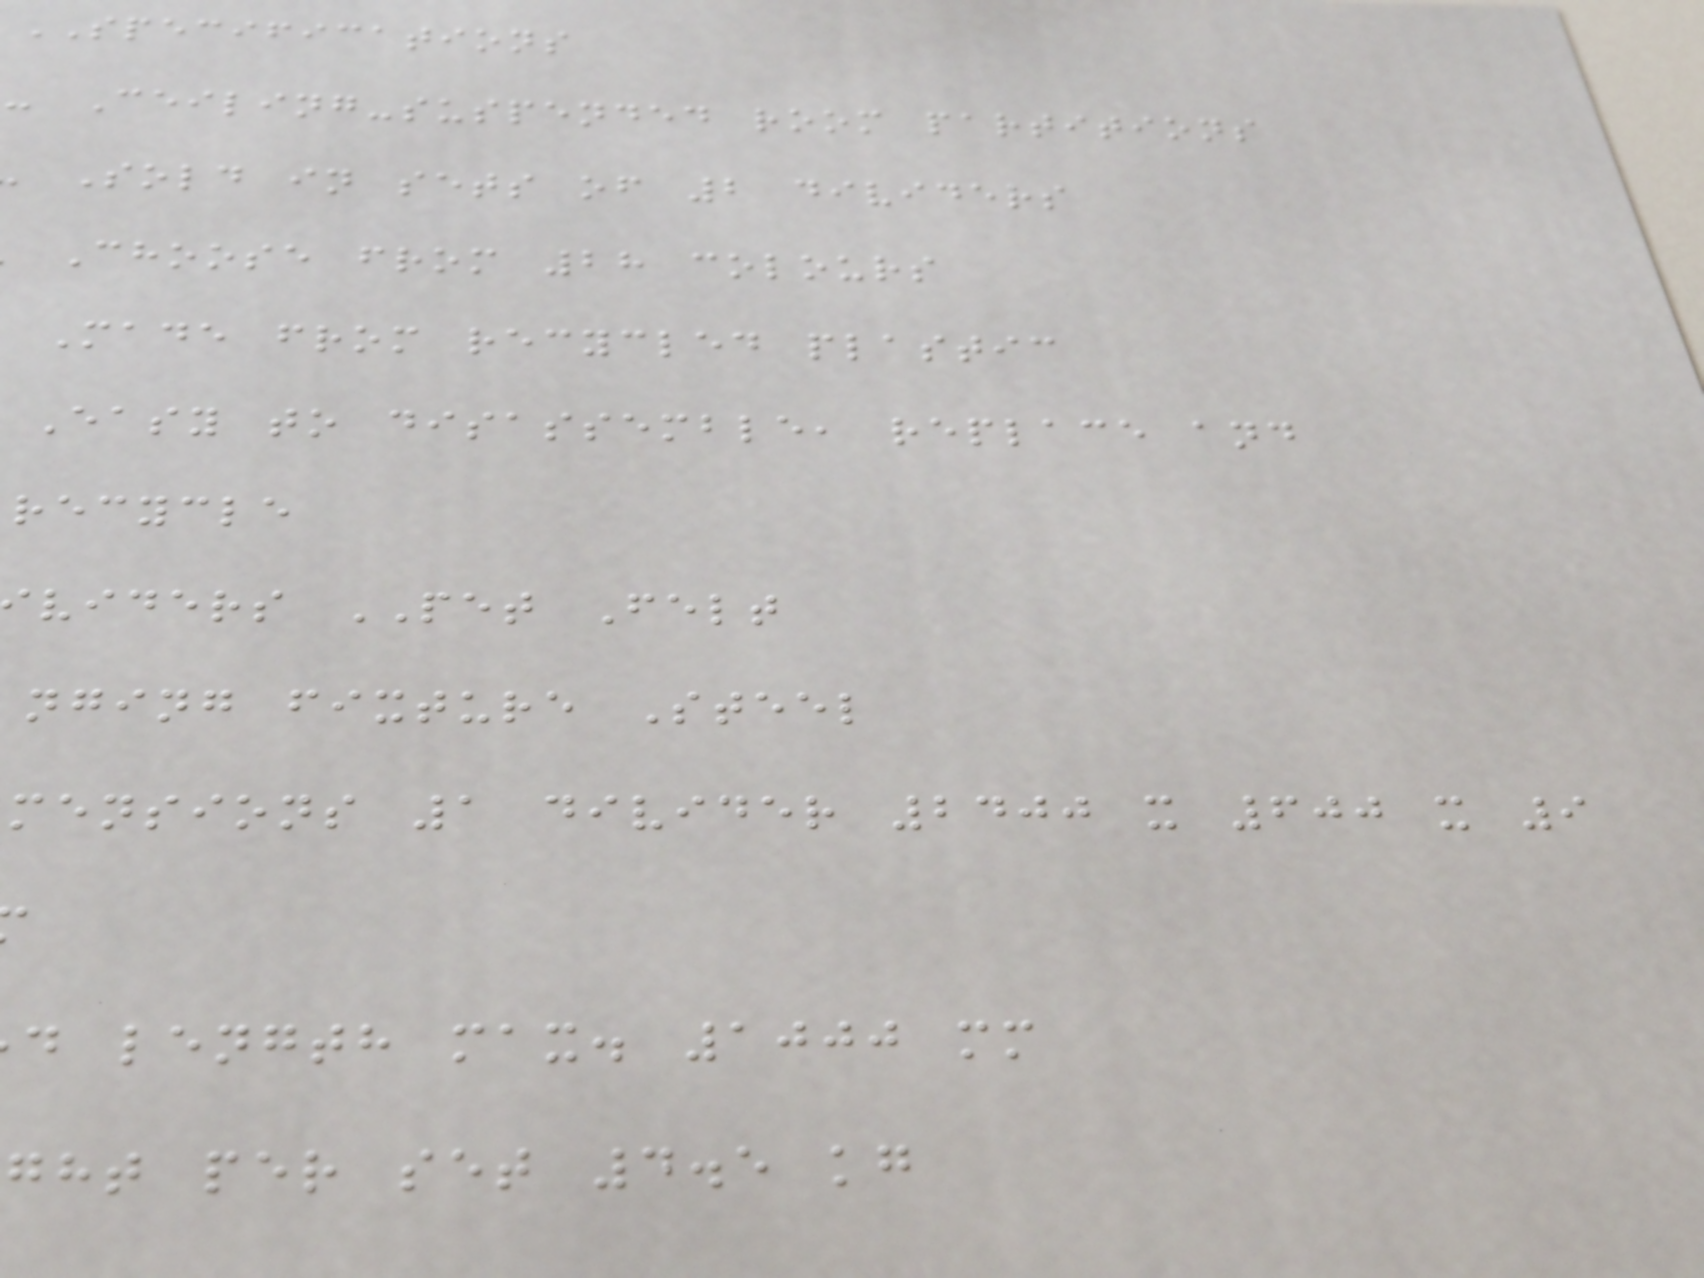SPECIFICATIONS
- Ceiling-suspended room partitions
Sold in sets of 2 dividers
Choose from 28 colours
Made from recycled plastic
Easy to disassemble, replace and
recycle
viders PET Felt
nging fixture Steel
mensions 1 divider 2400 x 600 x 9
d length max. 1000 mm
ght per set 4.5 kg
